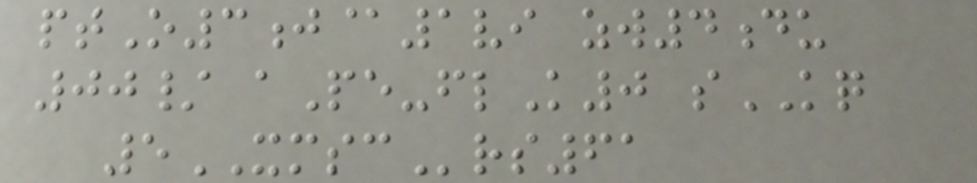ptO3j@1vi zw4du
00/ aPe-flK0 sKQ
5XMSCrs61
